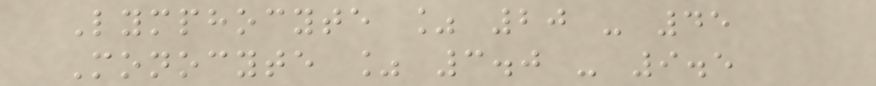Lymphocyte % 20 - 45
Monocyte % 3.0 - 9.5
